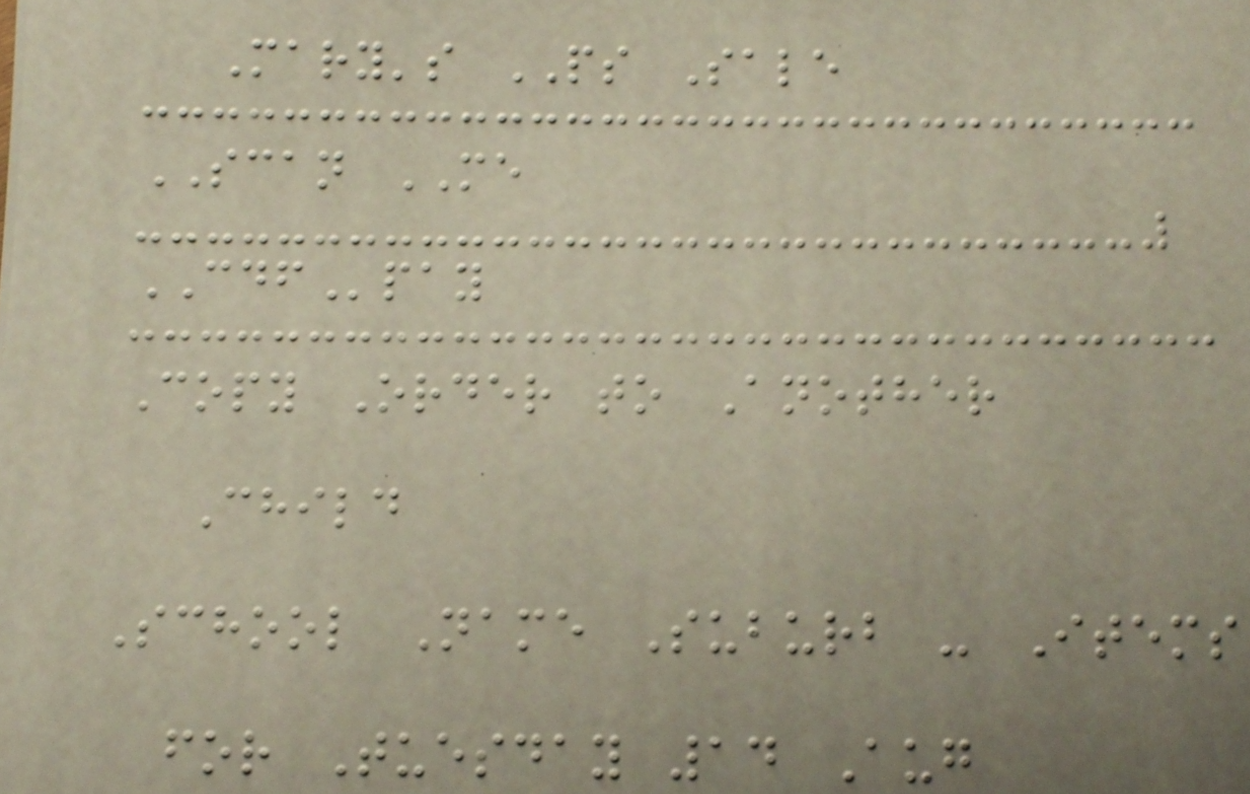Mary's PS Sale
SCAN ME
CDFpay
Copy Order to Another
Child
School Name Suburb - Items
for Tuesday 14 Aug
